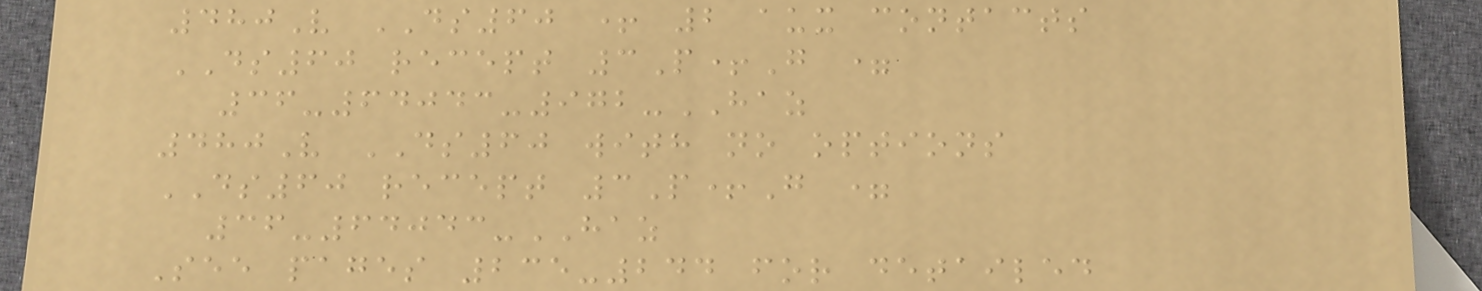480V DS60 + 2 aux contacts
DS60 recept 3P+G =
36-64043-972-HAZ
480V DS60 with no options
DS60 recept 3P+G =
36-64043-HAZ
See pages 235-244 for detailed
